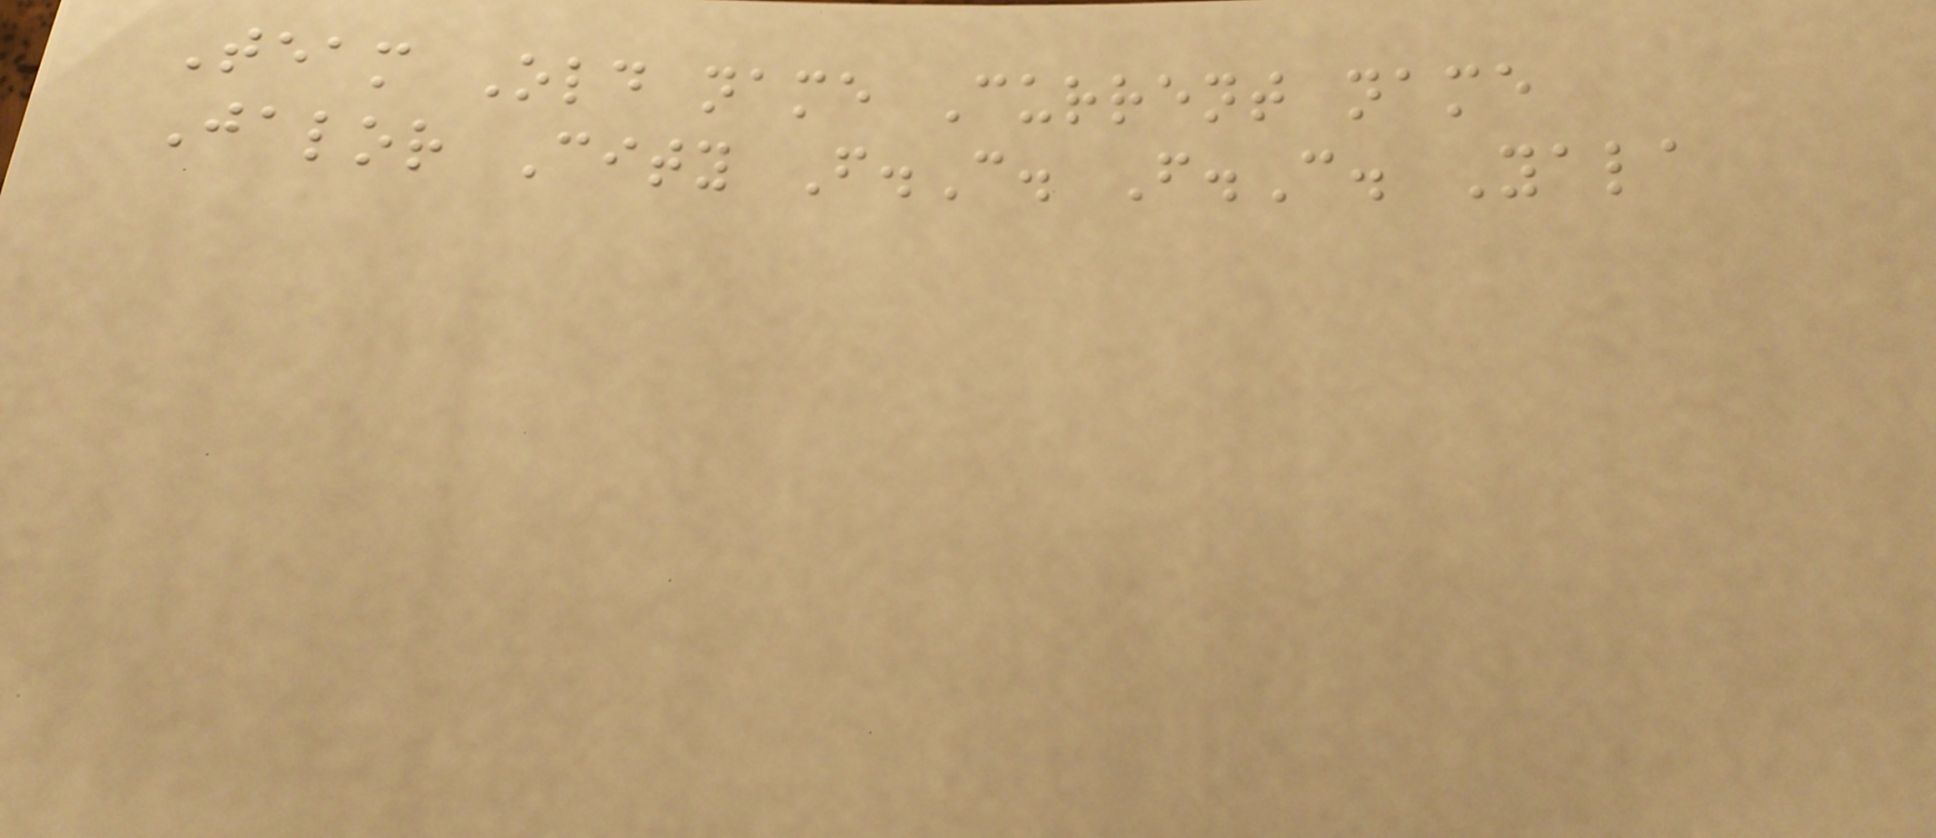Team Old name Current name
Jalor City F.C. F.C. Yala
